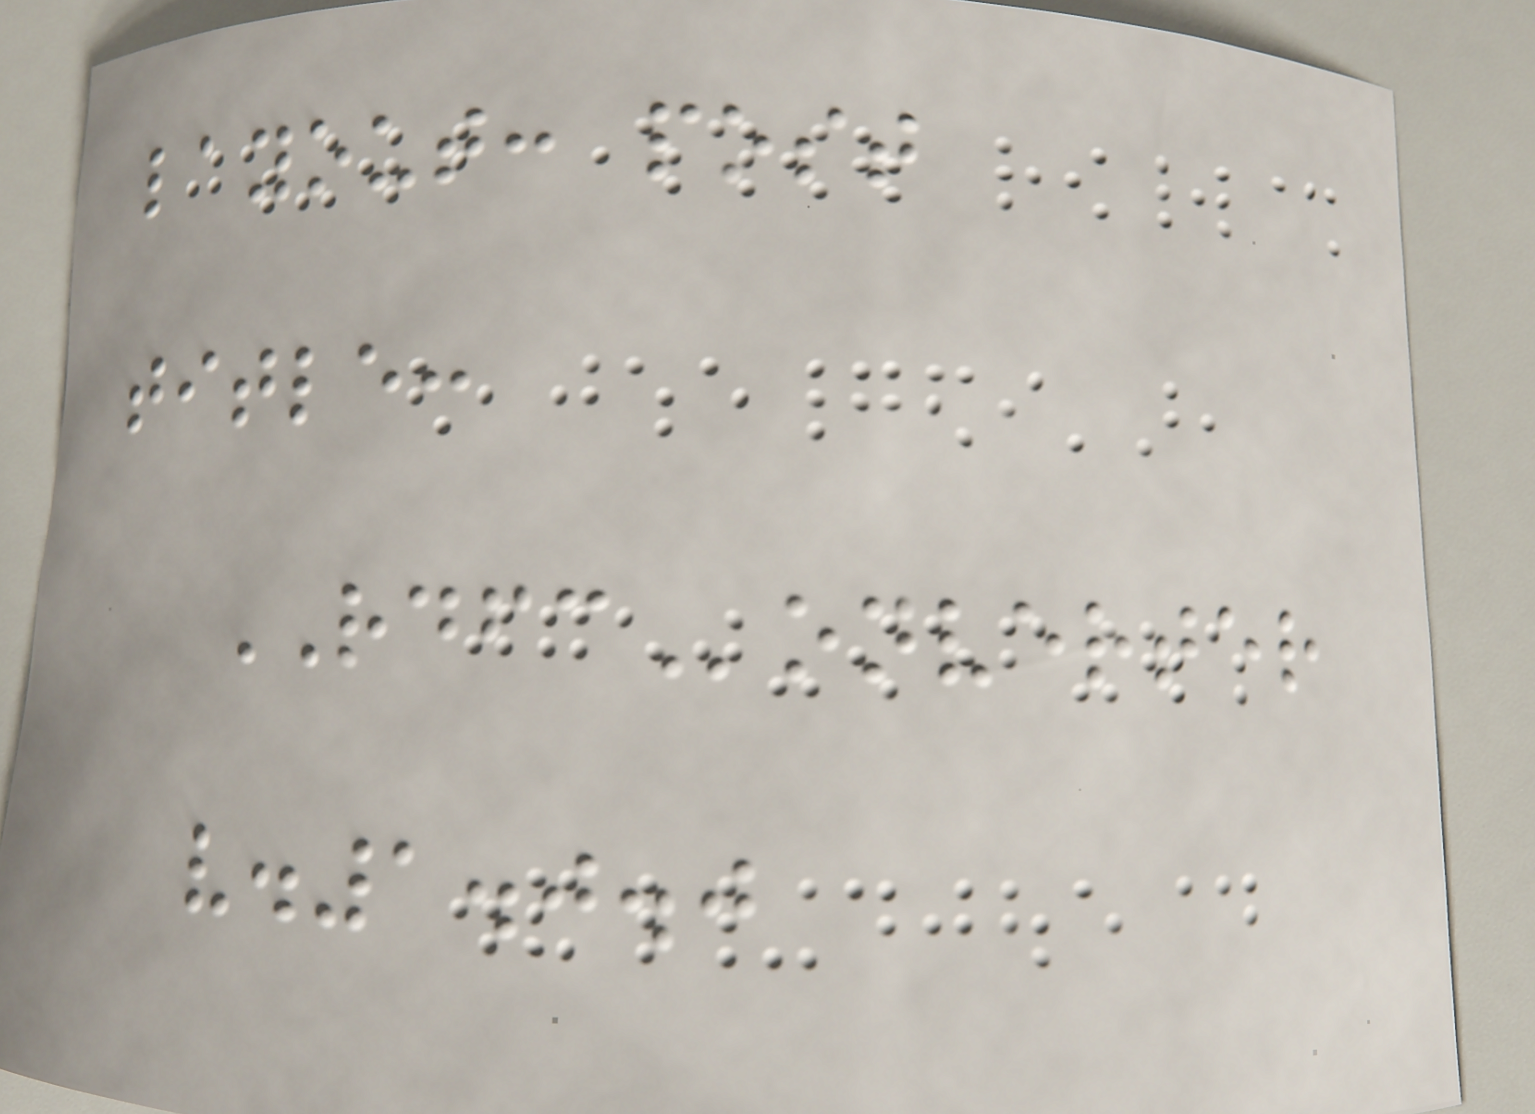layout: post
title:
RDFConverter
v.1.0.0
